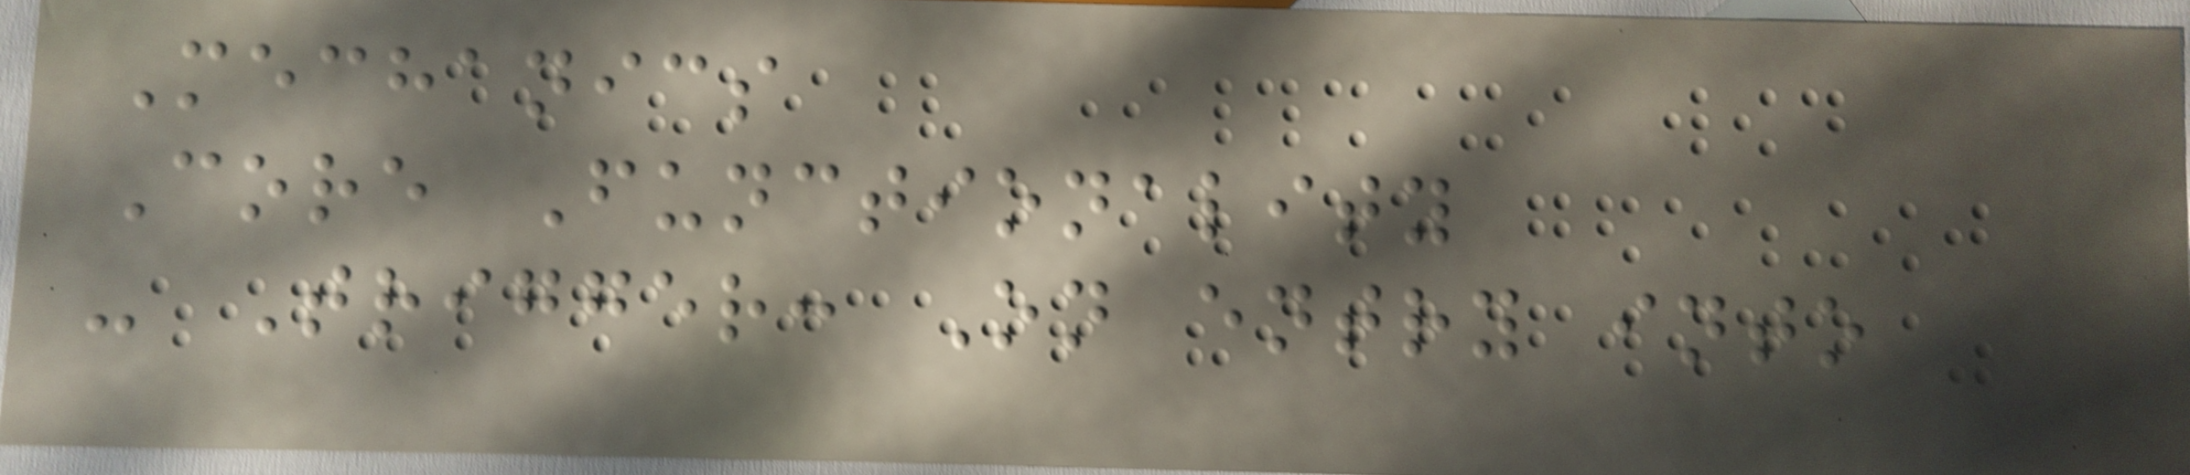Mechanics
Core Functionality
- Trigger: On entry into
